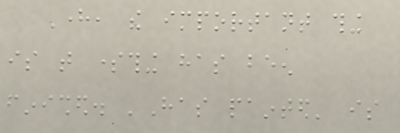Here, the important thing
is that something has been
finished. 'Has painted' is
